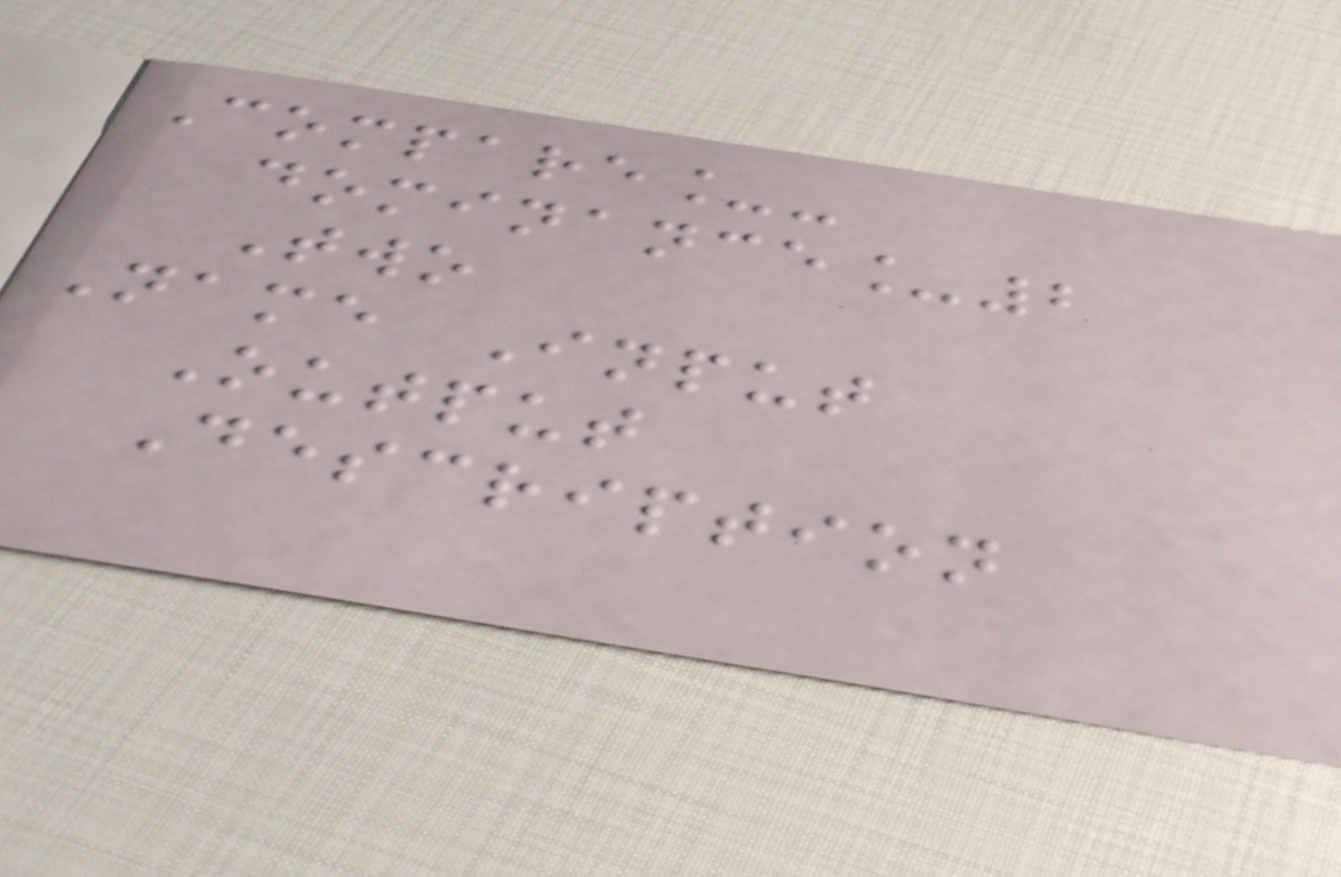Compare_-
dominance_2
Two
Name Input
Output
Description
